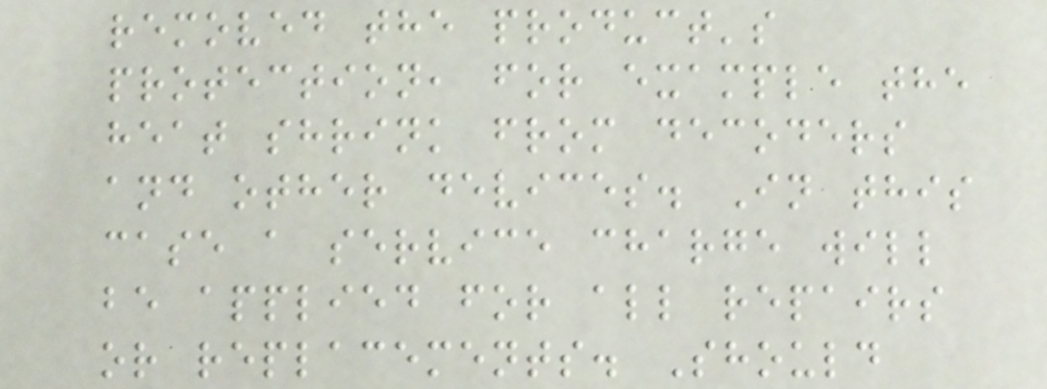removed the product's
protection, for example the
heat shrink from decoders
and other devices. In this
case a service charge will
be applied for all repairs
or replacements. Should
